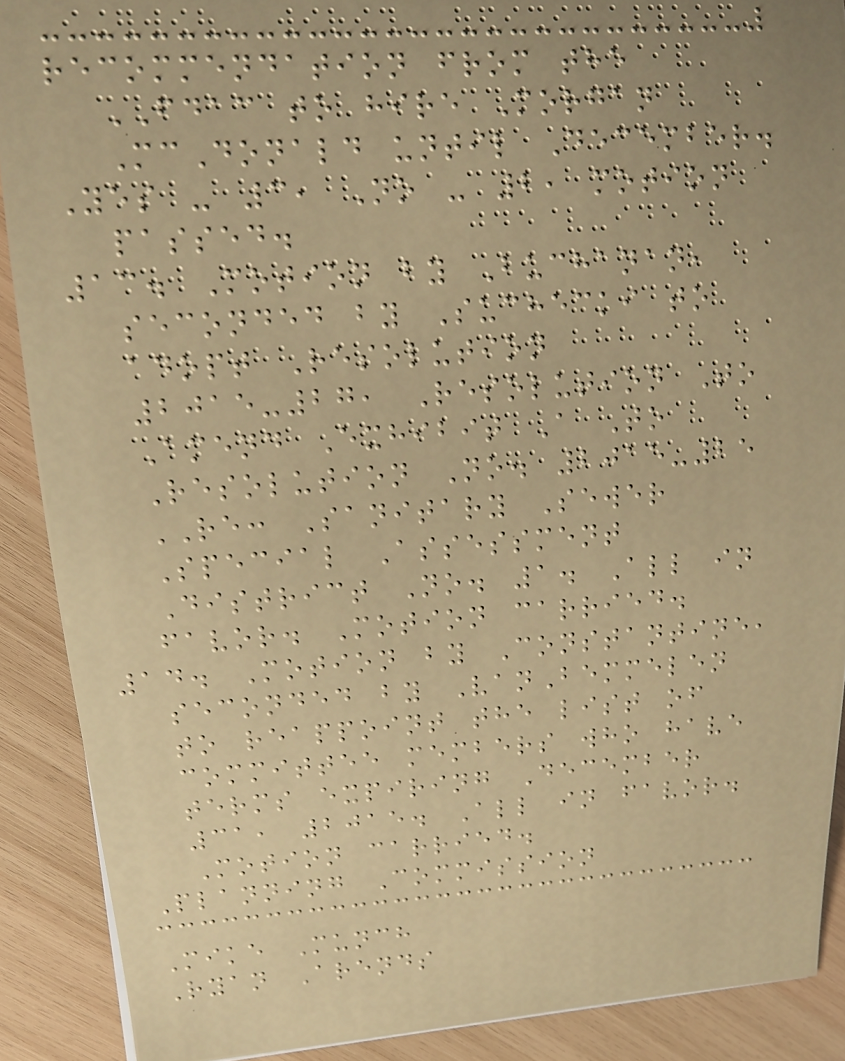recommendation from the
FDAC to hire Morgan
McDonald until December.
Yes - 3, No - 2, motion
passed.
13. Motion by Buchanan,
seconded by Suchecki to
adopt Resolution
2015-27, Resolution To
Amend Exhibit A To
Resolution No. 2015-25
RE: Sanitary Sewer
Special Assessment
District No. 1. All in
favor. Motion carried.
14. Motion by Constantine,
seconded by VanBemmelen
to reappoint the list of
committee members who have
terms expiring December
31, 2015. All in favor.
Motion carried.
Planning Commission
Mike Munch
Ryan Arends
